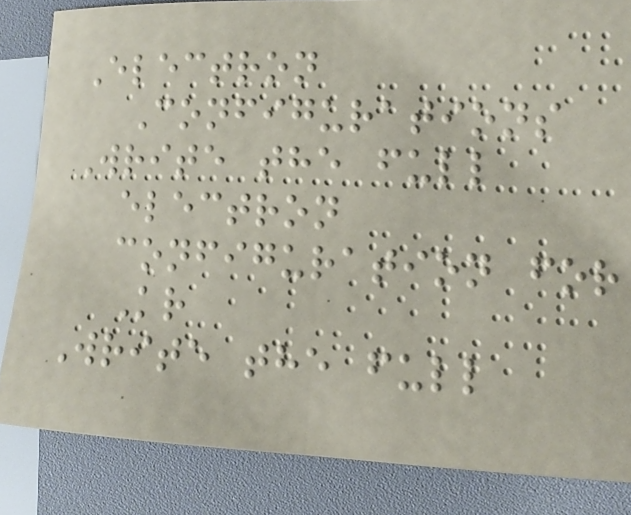Electron
Configurations
Write the full
electron
configuration for
Kr
Write the full
